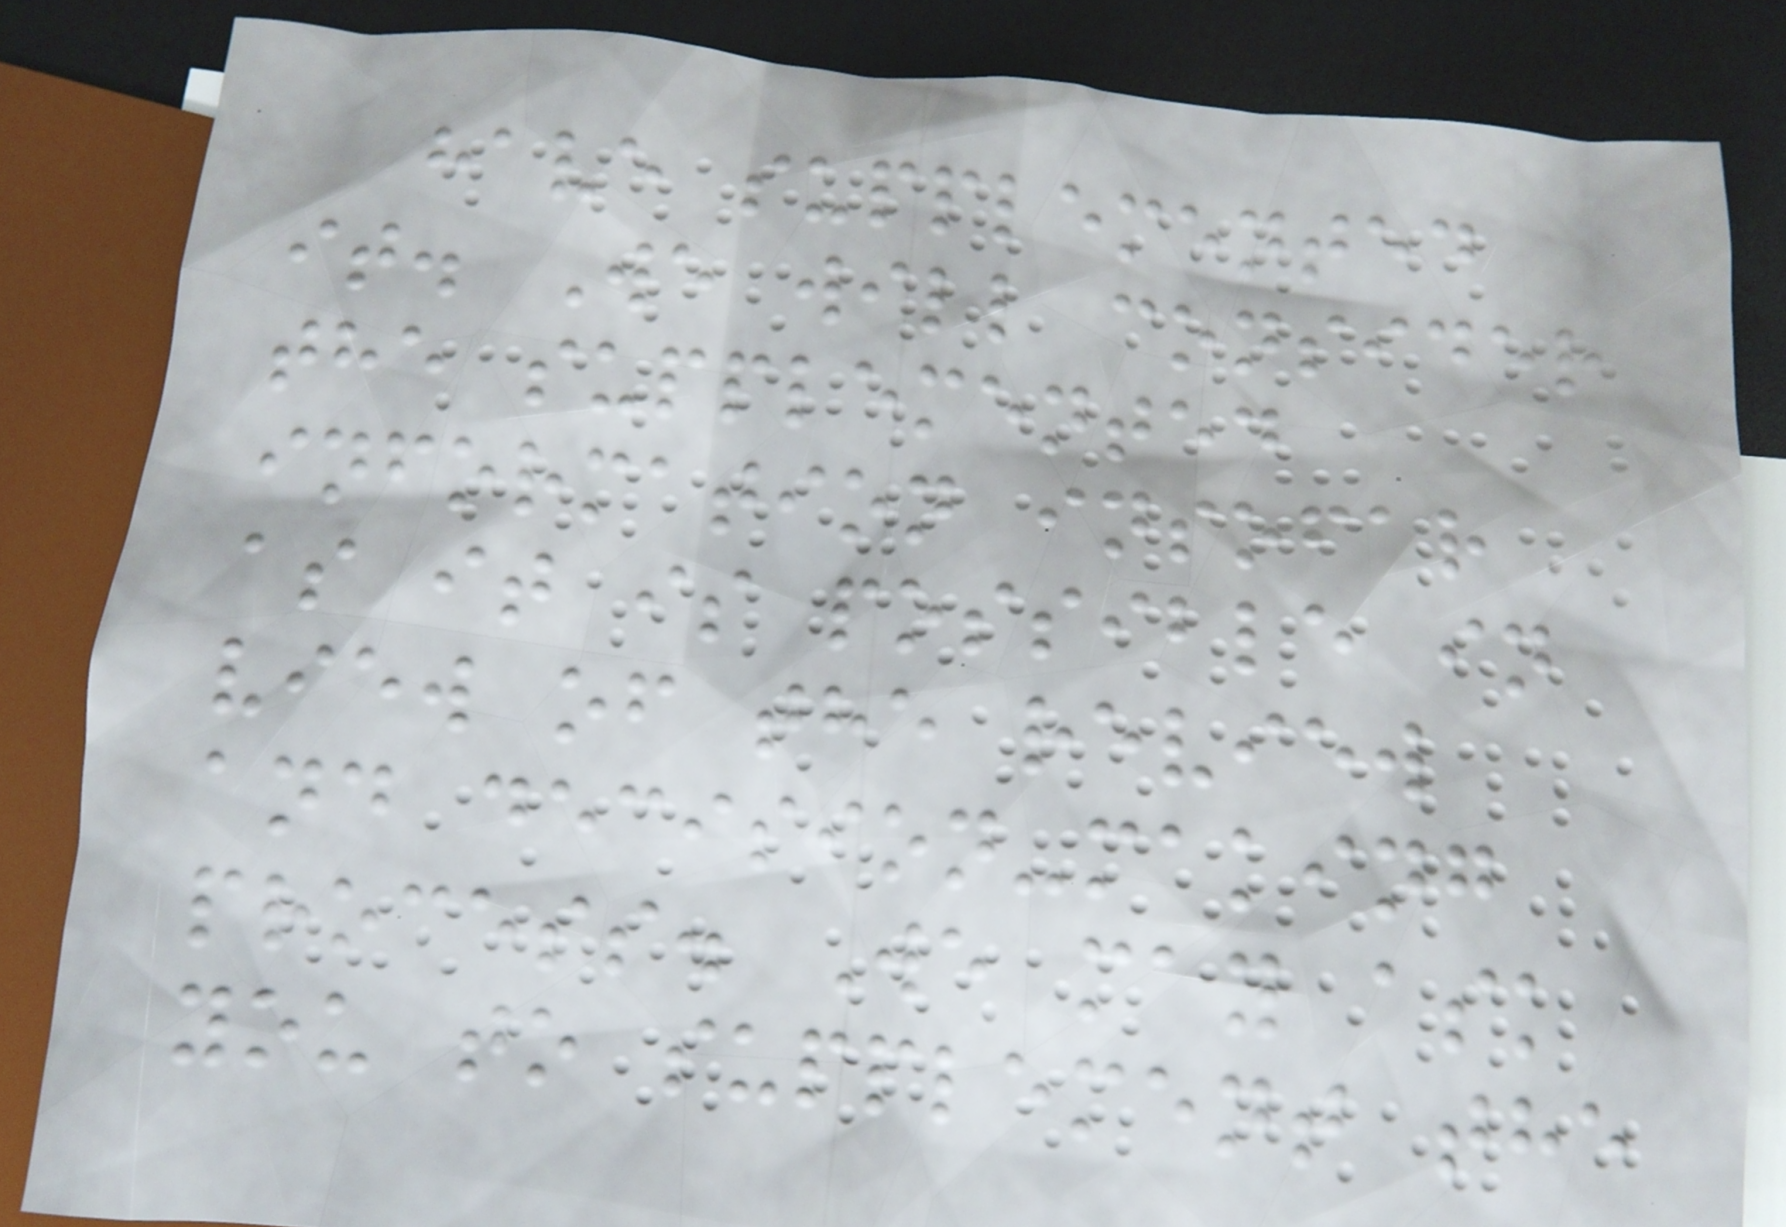have supplemented
it. We will consider
the supplemented
information insofar
as it is possible in
view of the review
and decision-making
process. We may ask
you to supplement the
